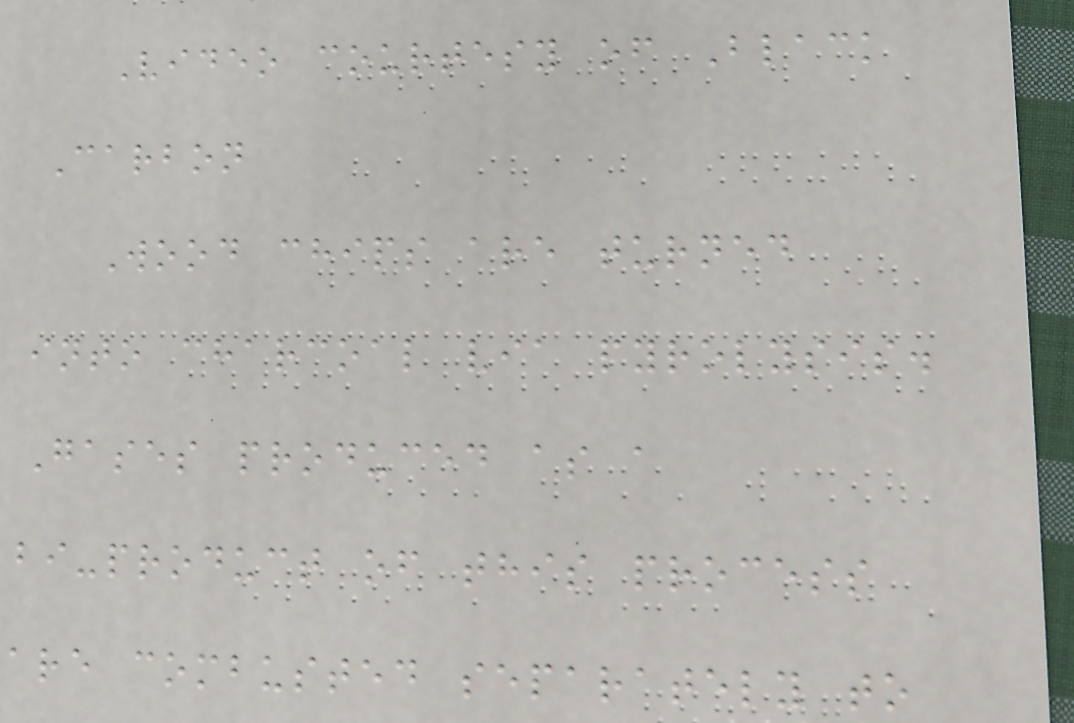Video courtesy of Black
Carbon
Wood chips are turned
into charcoal via pyrolysis.
Gases produced as a
bi-product of this process
are combusted separately to
